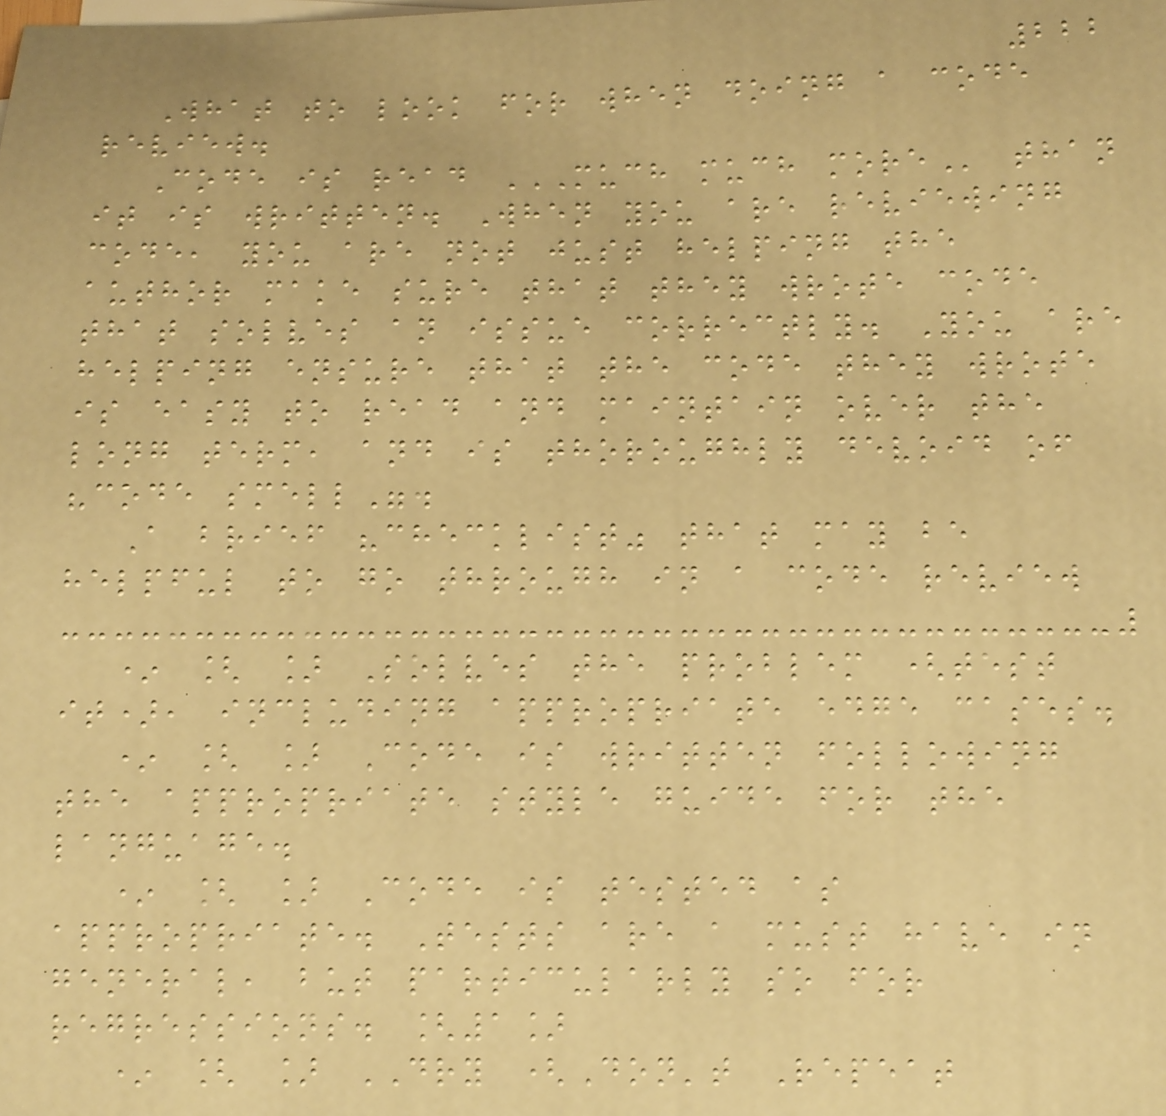222
What to look for when doing a code
review.
Code is read MUCH MUCH MORE than
it is written. When you are reviewing
code, you are not just helping the
author make sure that they wrote code
that solves an issue correctly. You are
helping ensure that the code they wrote
is easy to read and maintain over the
long term, and is thoroughly devoid of
"code smell".
A brief "checklist" that may be
helpful to go through in a code review
* [ ] Solves the problem (test
it), including appropriate edge cases.
* [ ] Code is written following
the appropriate style guide for the
language.
* [ ] Code is tested as
appropriate. Tests are a must have in
general, but particularly so for
regressions. [1]
* [ ] DRY (Don't Repeat
